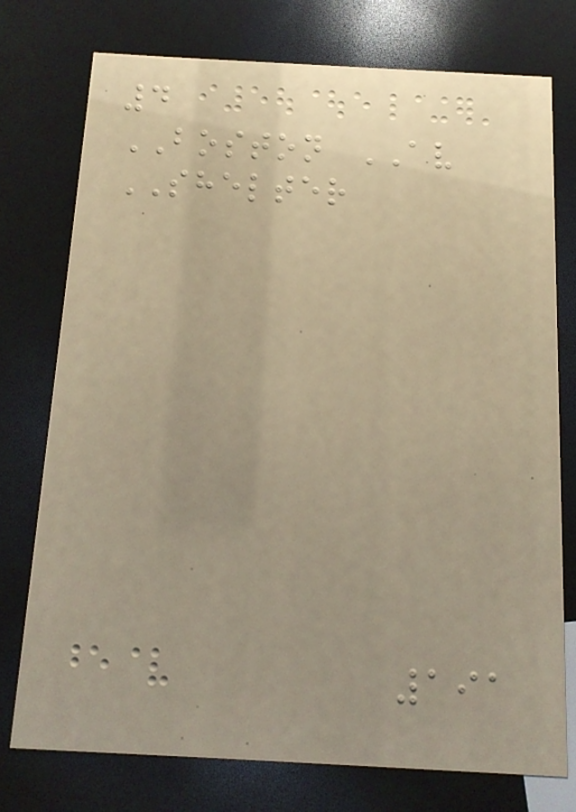4
BOSTON AV
SHELTER
191
